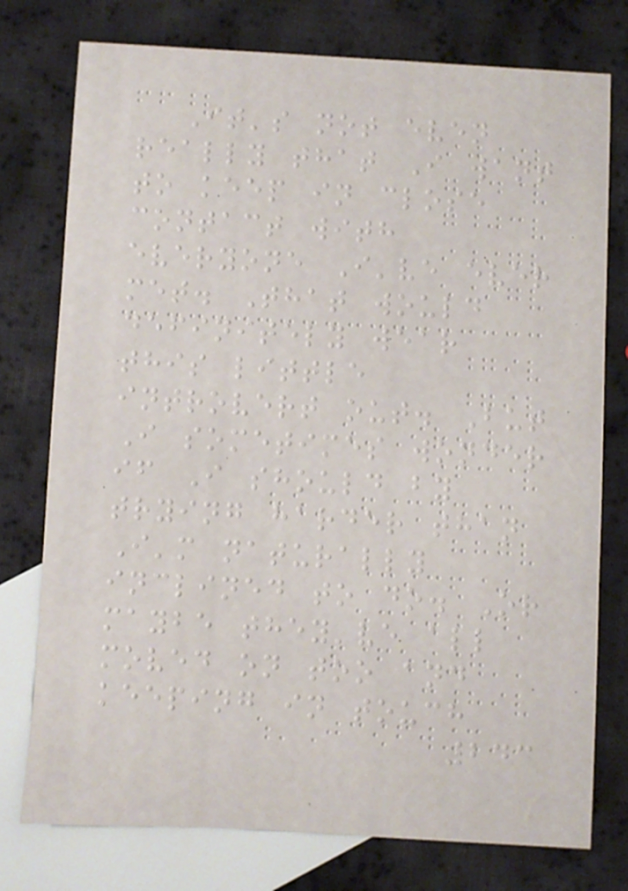It's not even
really that I want
to keep in close
contact with
everyone I've ever
met. That would
definitely wear
this little
introvert out. But
I sometimes wonder
if I should by
trying harder than
I'm naturally
inclined to do. Or
maybe they've all
moved on too and
keeping in touch
243
